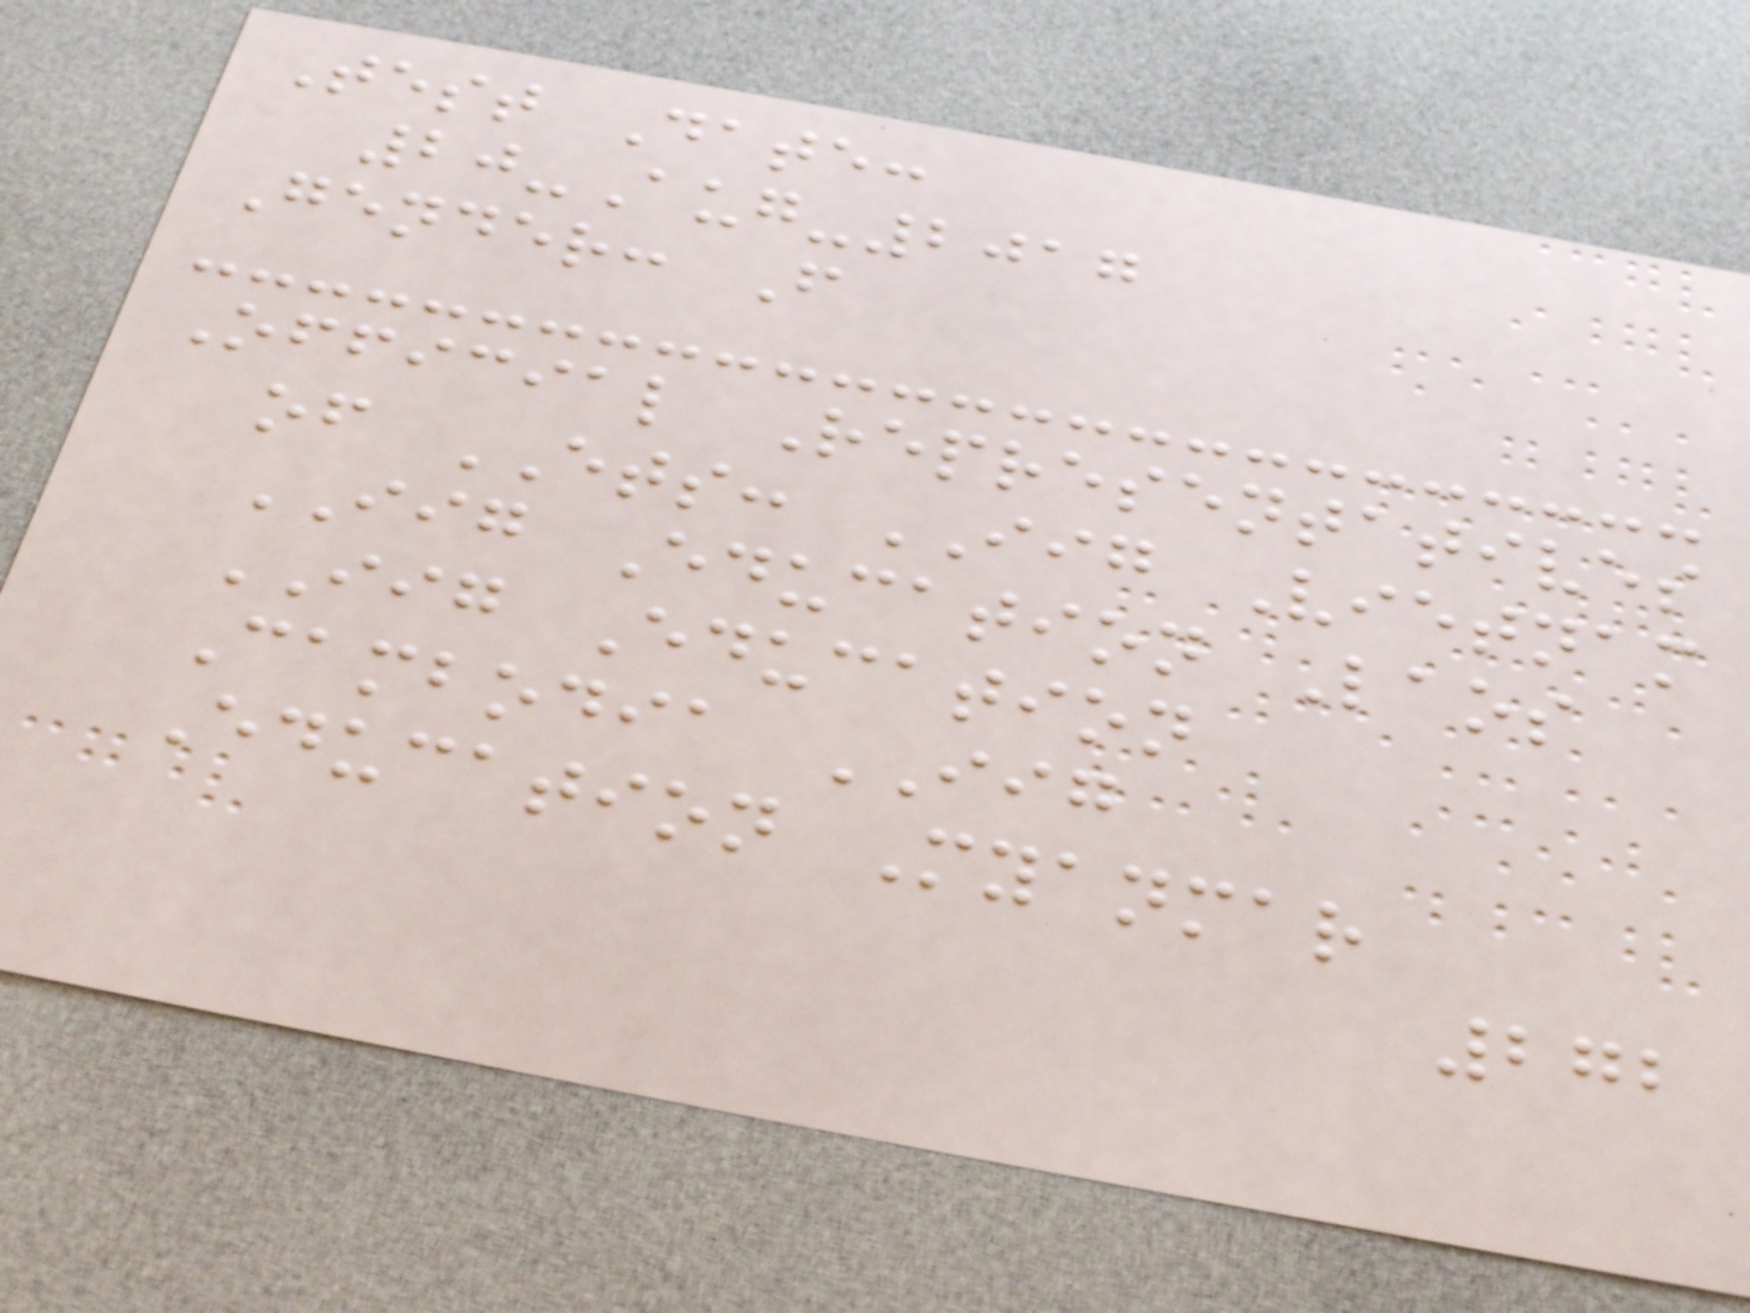Test Date:
20-Aug-2017
Gender: F
Official Representatives
of ETS: IIG Vietnam
IIG Education Laos
IIG Education
Cambodia IIG
Education Myanmar
272
